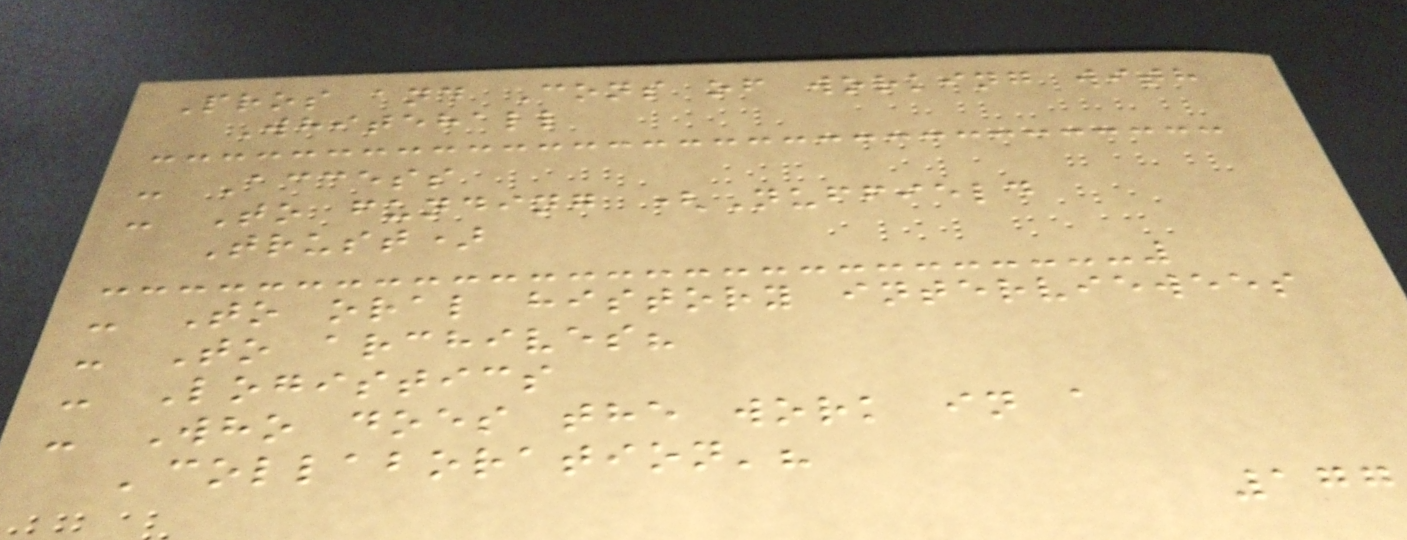Pros and Cons of working with
Whitehall
- Access
- To funding (Nuffield
Trust)
- To oral history interviewees
- To archives?
- Logistics
- Who does the work in a
'collaboration'?
177
